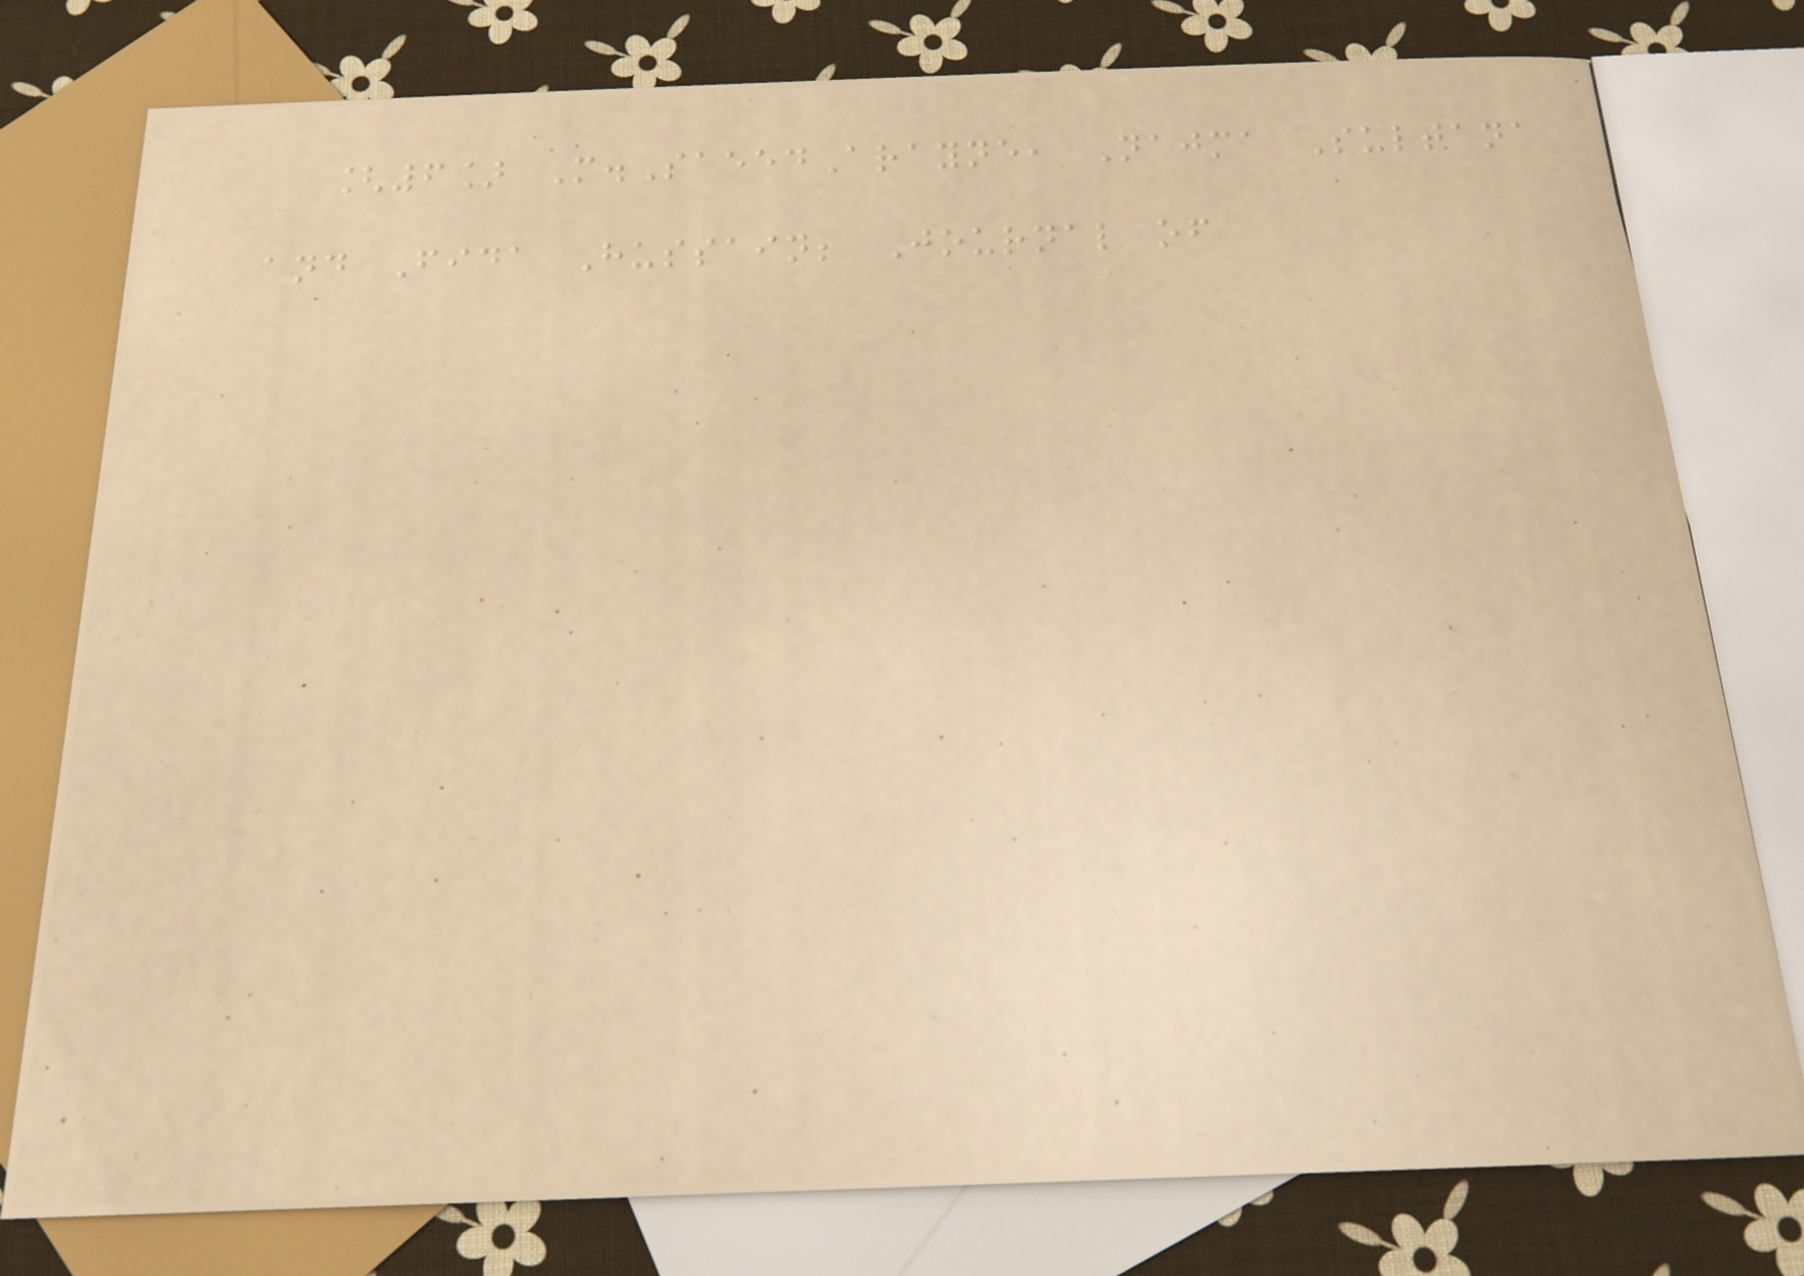[6] M.SaeedArayne, Najma Sultana
and Fida Hussain; Journal of
